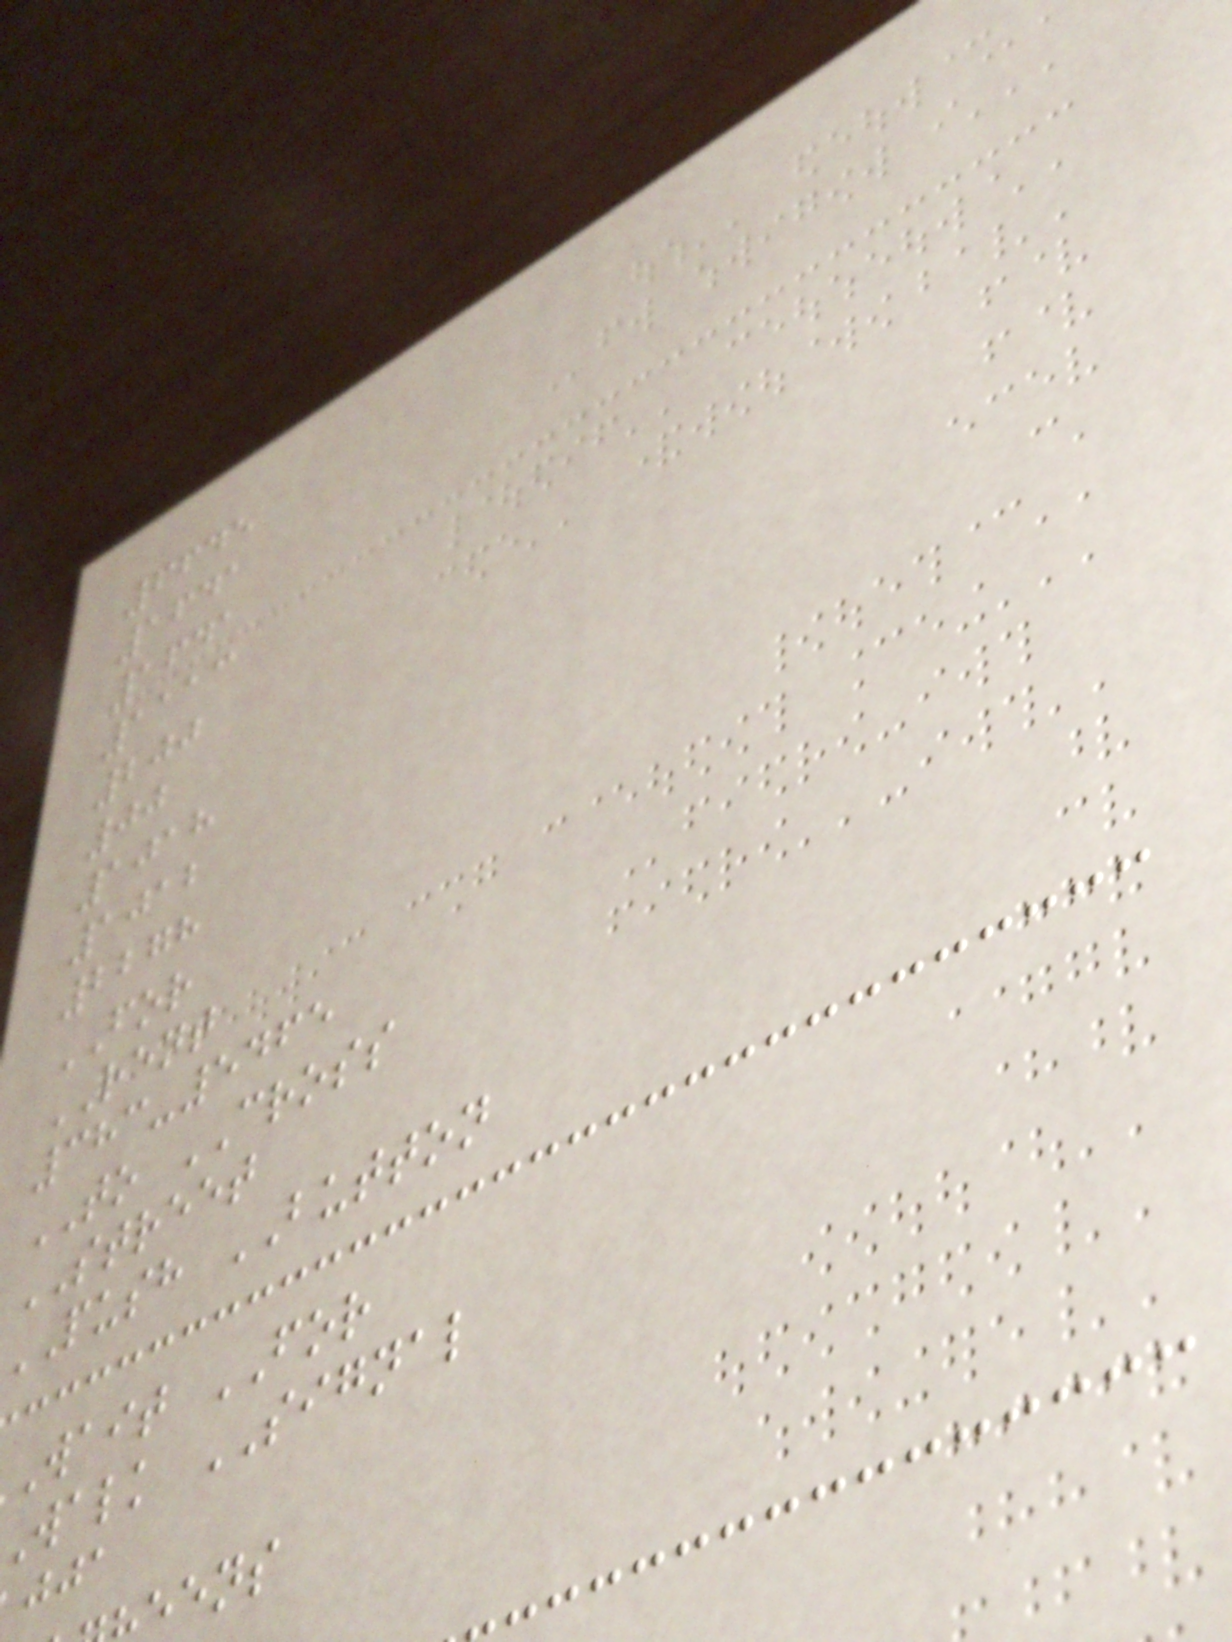6645
1641
1641
1113
200
00
1018
1012
2278
FOR
RENT
383-5465
TO CROSS
STREET
PUSH BUTTON
wait FOR
walk SIGNAL
